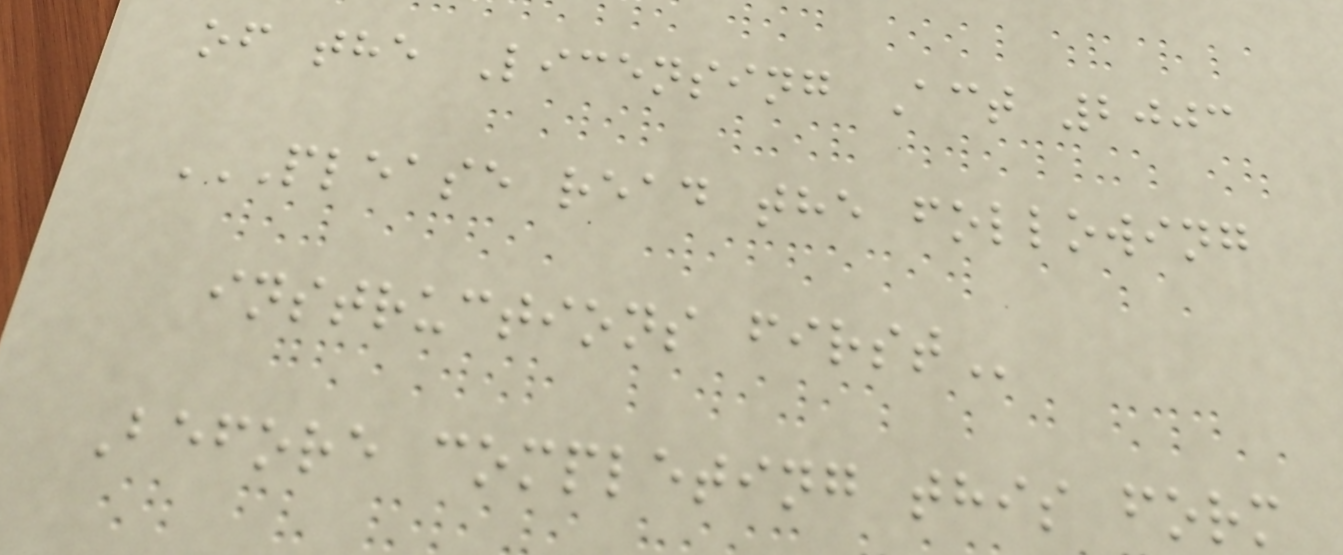of the Licensing Act 2003
PLEASE READ THE FOLLOWING
INSTRUCTIONS FIRST
Before completing this form
